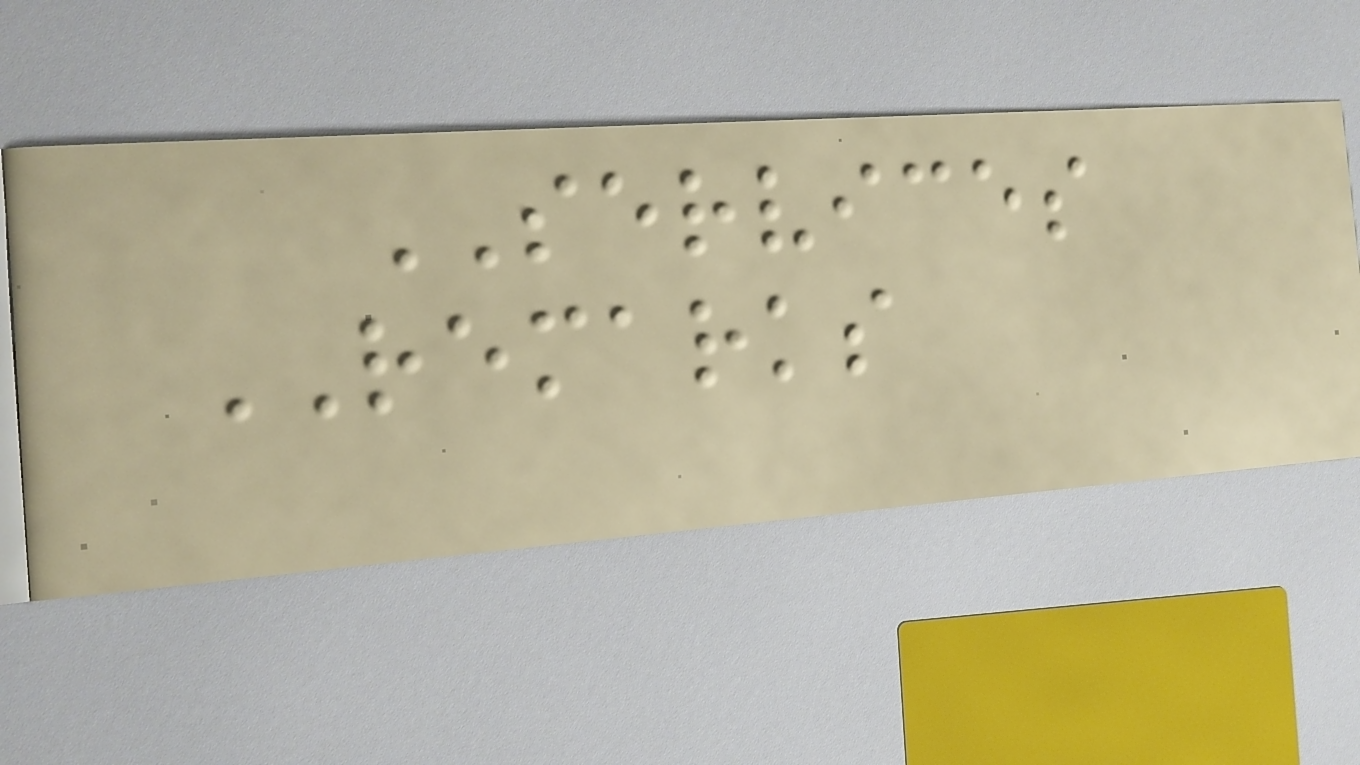SERVICES
REMARKS
